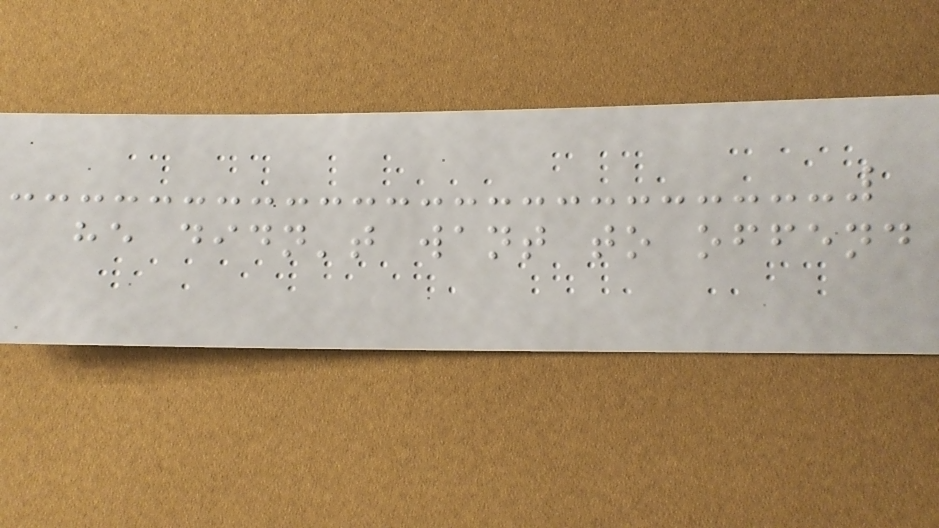he didn't want to offend
